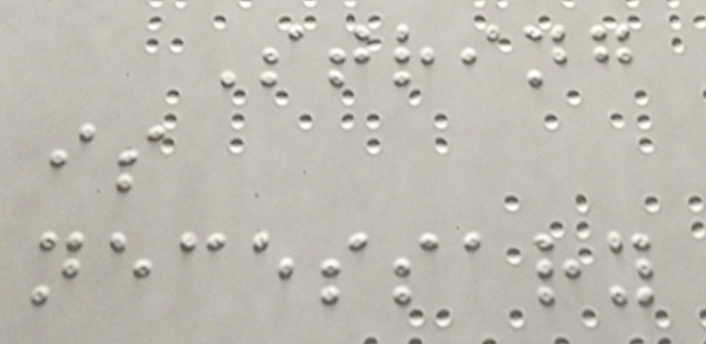String
is
necessary
